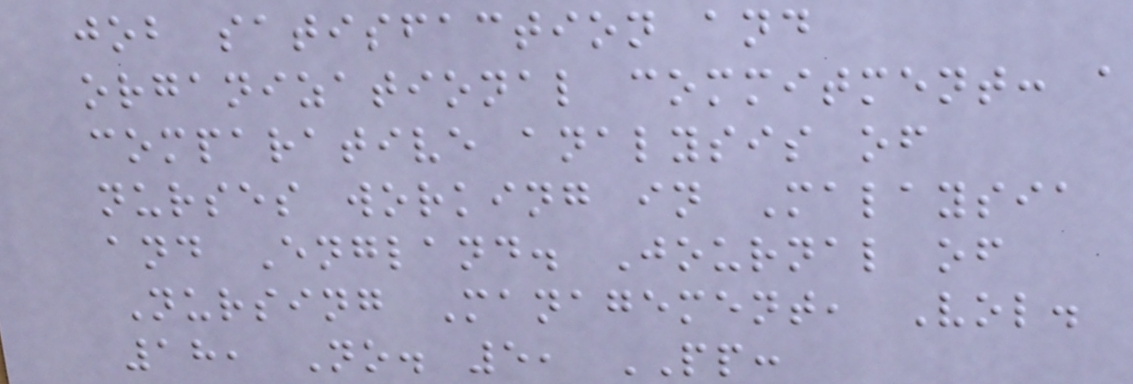job satisfaction and
organizational commitment: a
comparative analysis of
nurses working in Malaysia
and England. Journal of
Nursing Management, Vol.
18, No. 5, PP:
